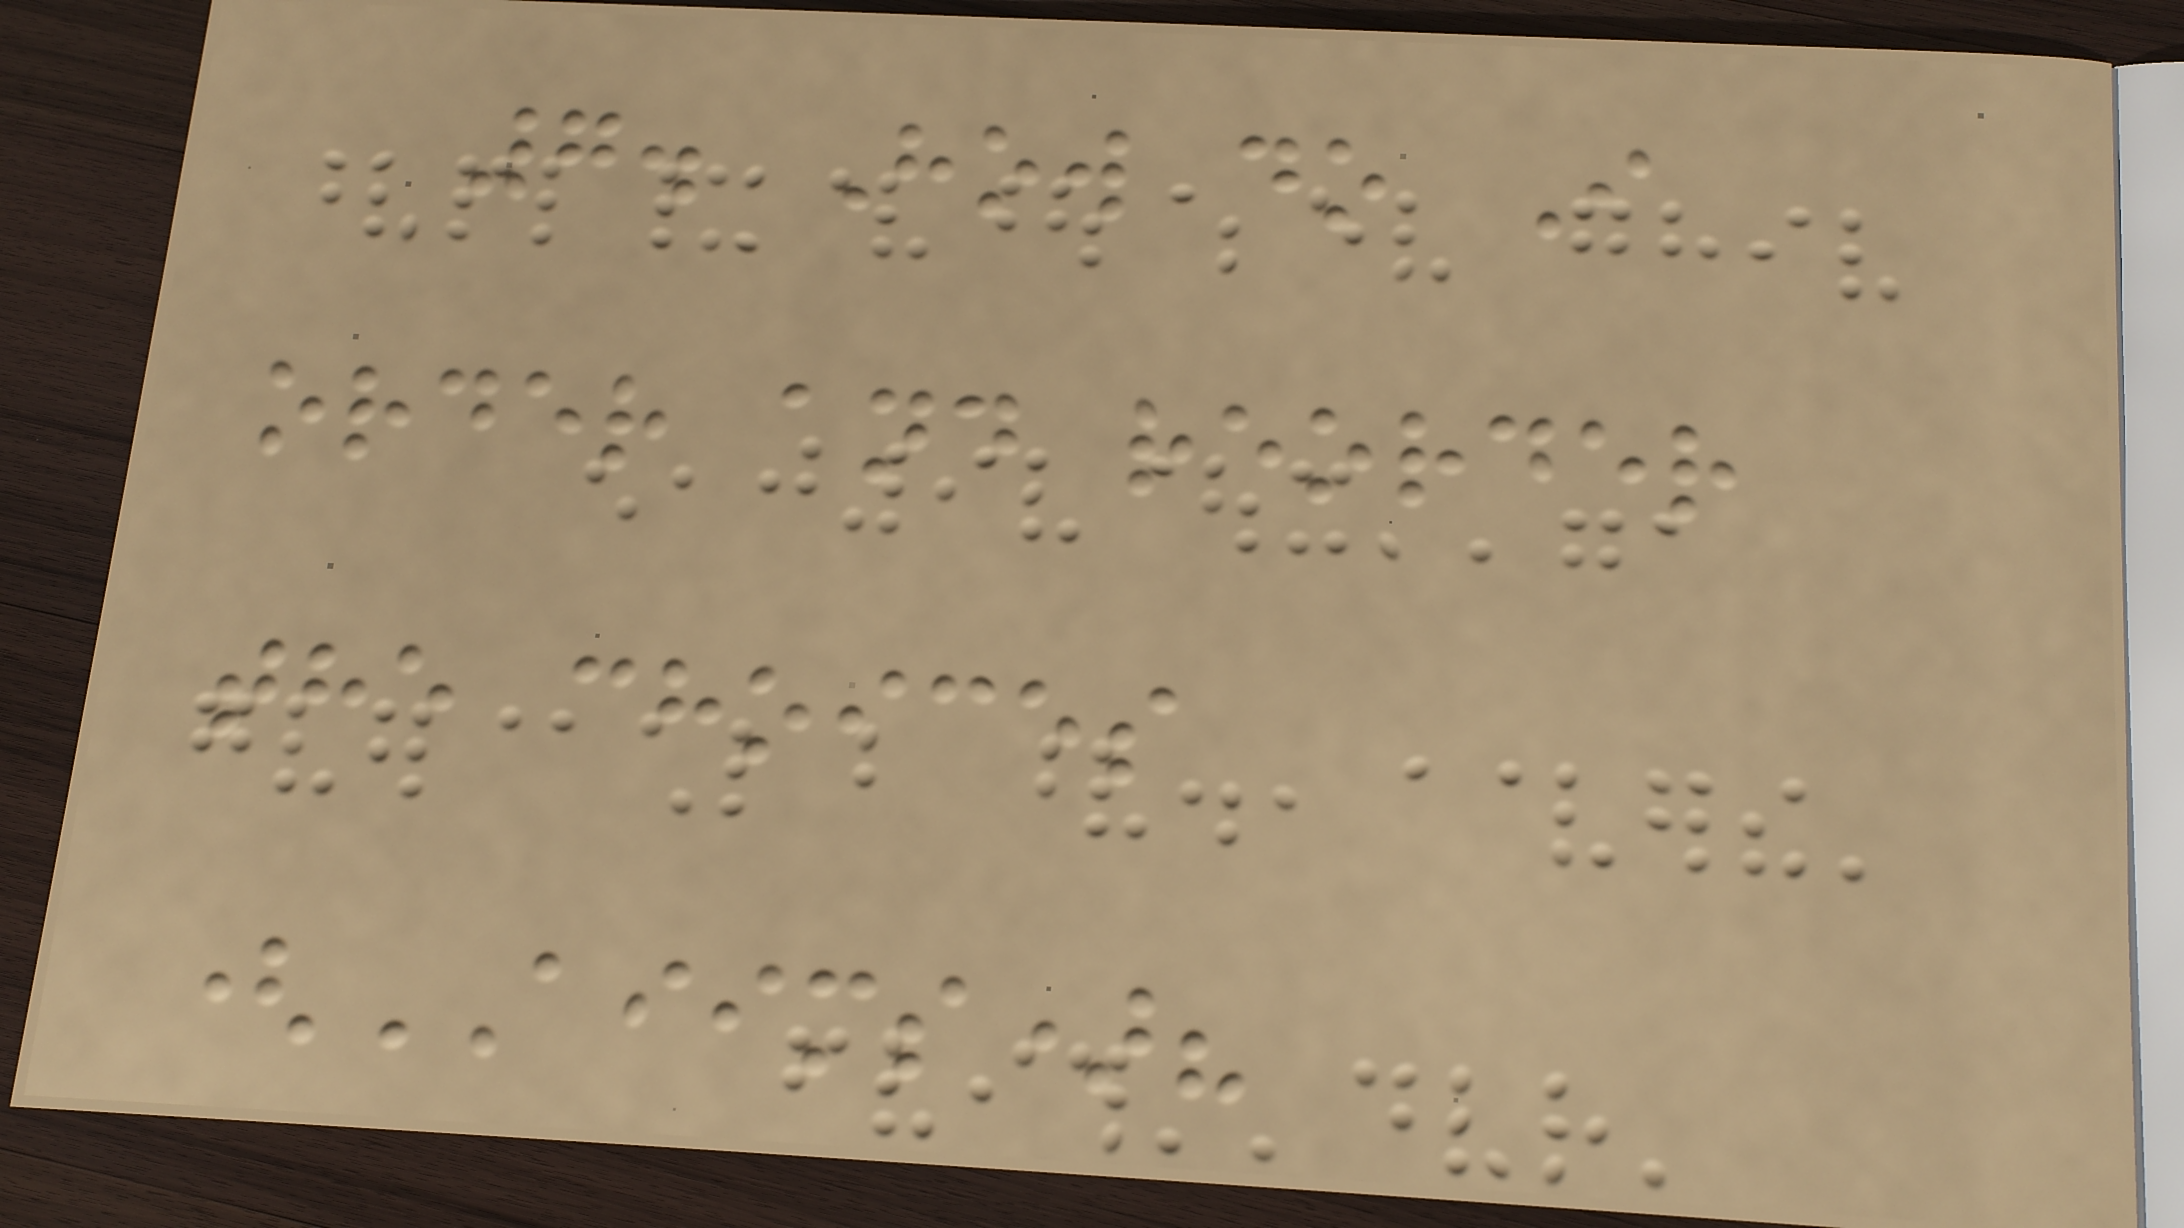7. How do I
order and reorder
the choices
(AIIMS)?
